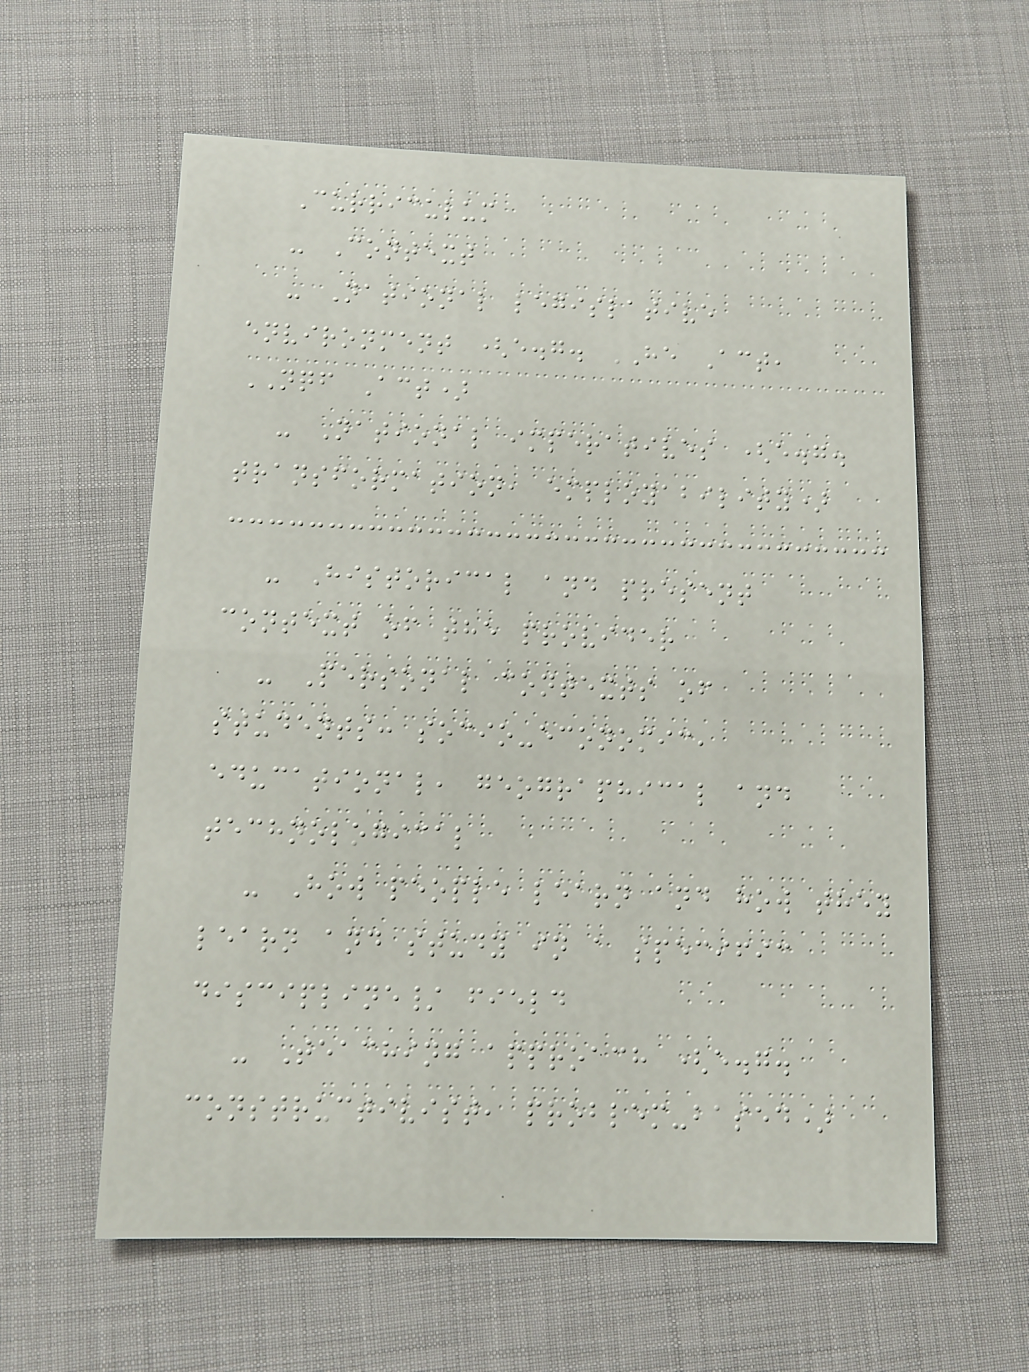Curriculum
- Context
- National legislative
environment (e.g. HE Act,
NQF Act)
- National imperatives (e.g.
transformation, employability)
- Historical and present
context of the provider
- Personal contexts of
students: socio-economic,
educational, geographical and
technological
- How people learn and how they
learn and study in a specific
discipline/ field
- Teaching approach (e.g.
constructivist, problem-based)
